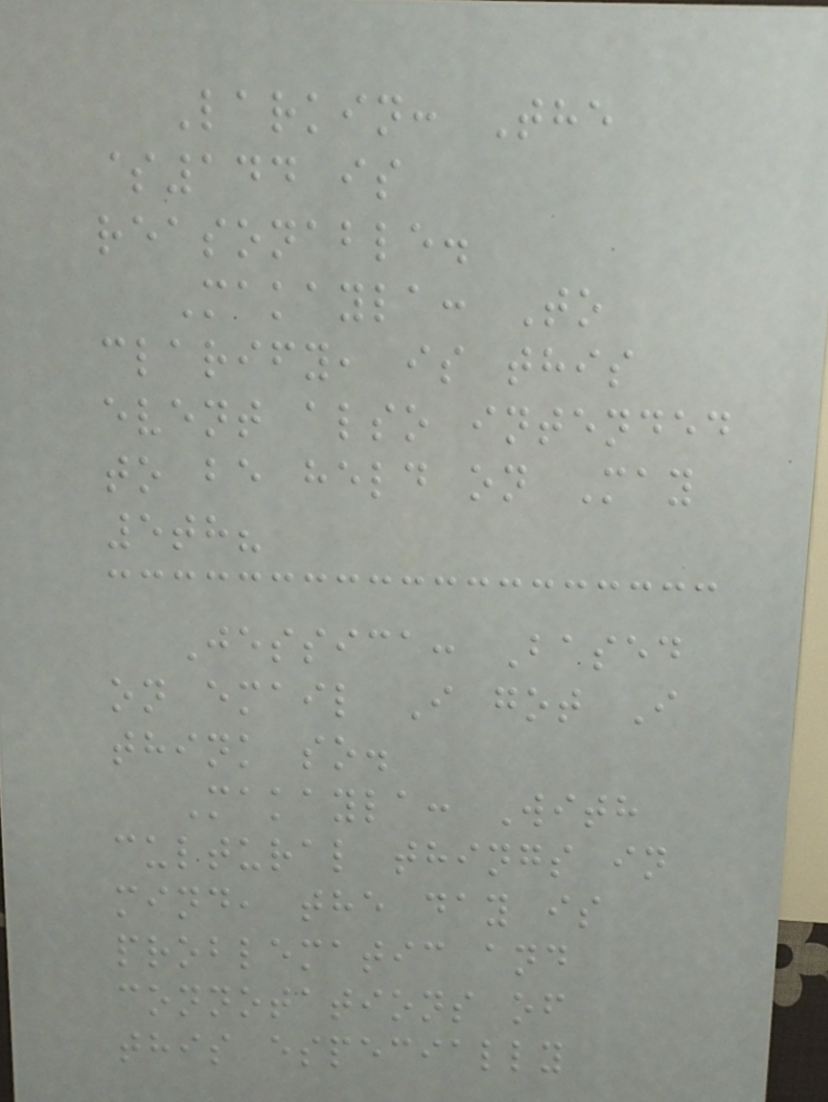Larkin: The
$144 is
reasonable.
Makayla: To
clarify, is this
event also intended
to be held on May
5th?
Jessica: Based
on email I got I
think so.
Makayla: With
cultural things in
mind, the day is
problematic and
connotations of
this especially
